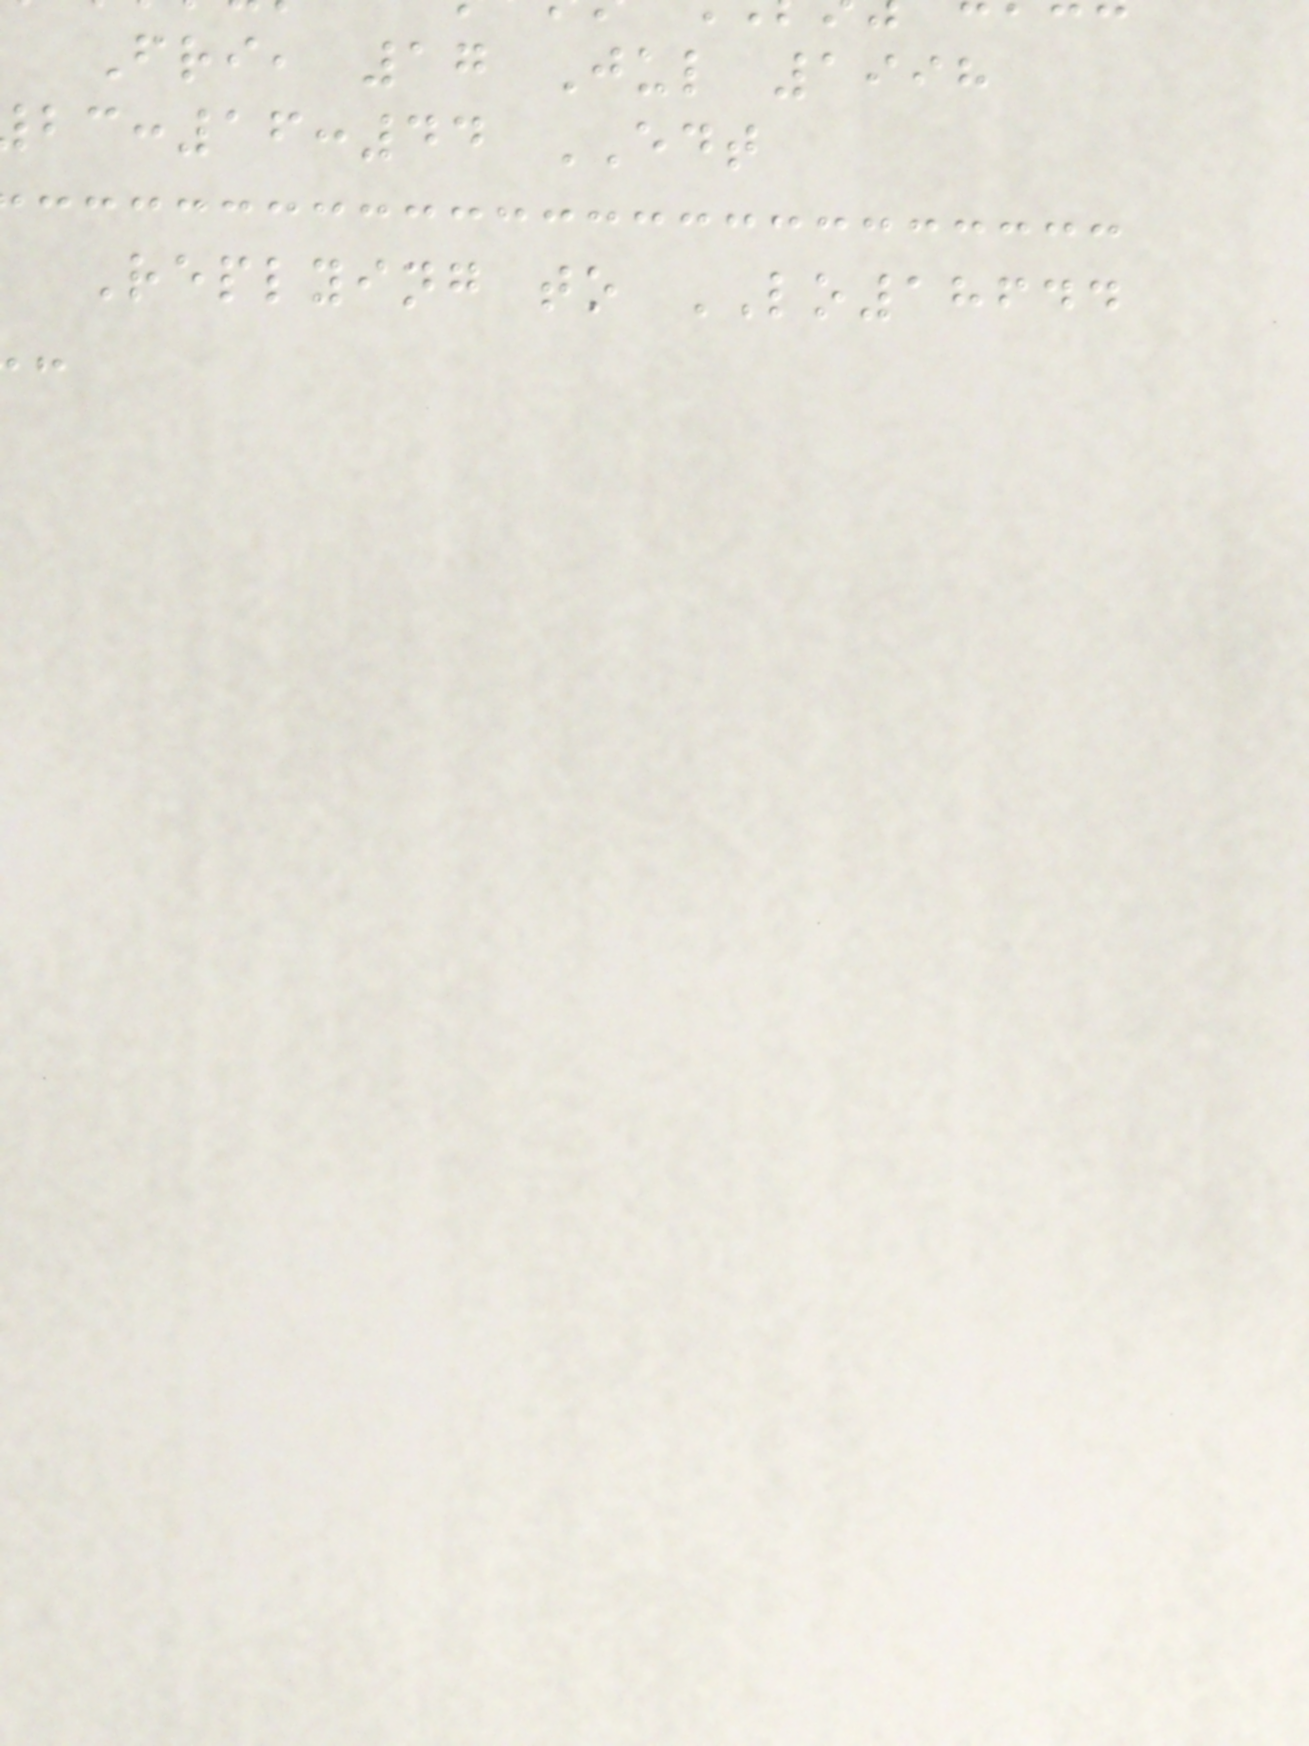Fri, 17 Jul 1998
:16:44 EDT
Replying to LO18644
